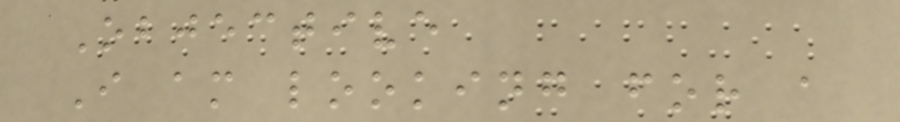Objective
I am looking for a
